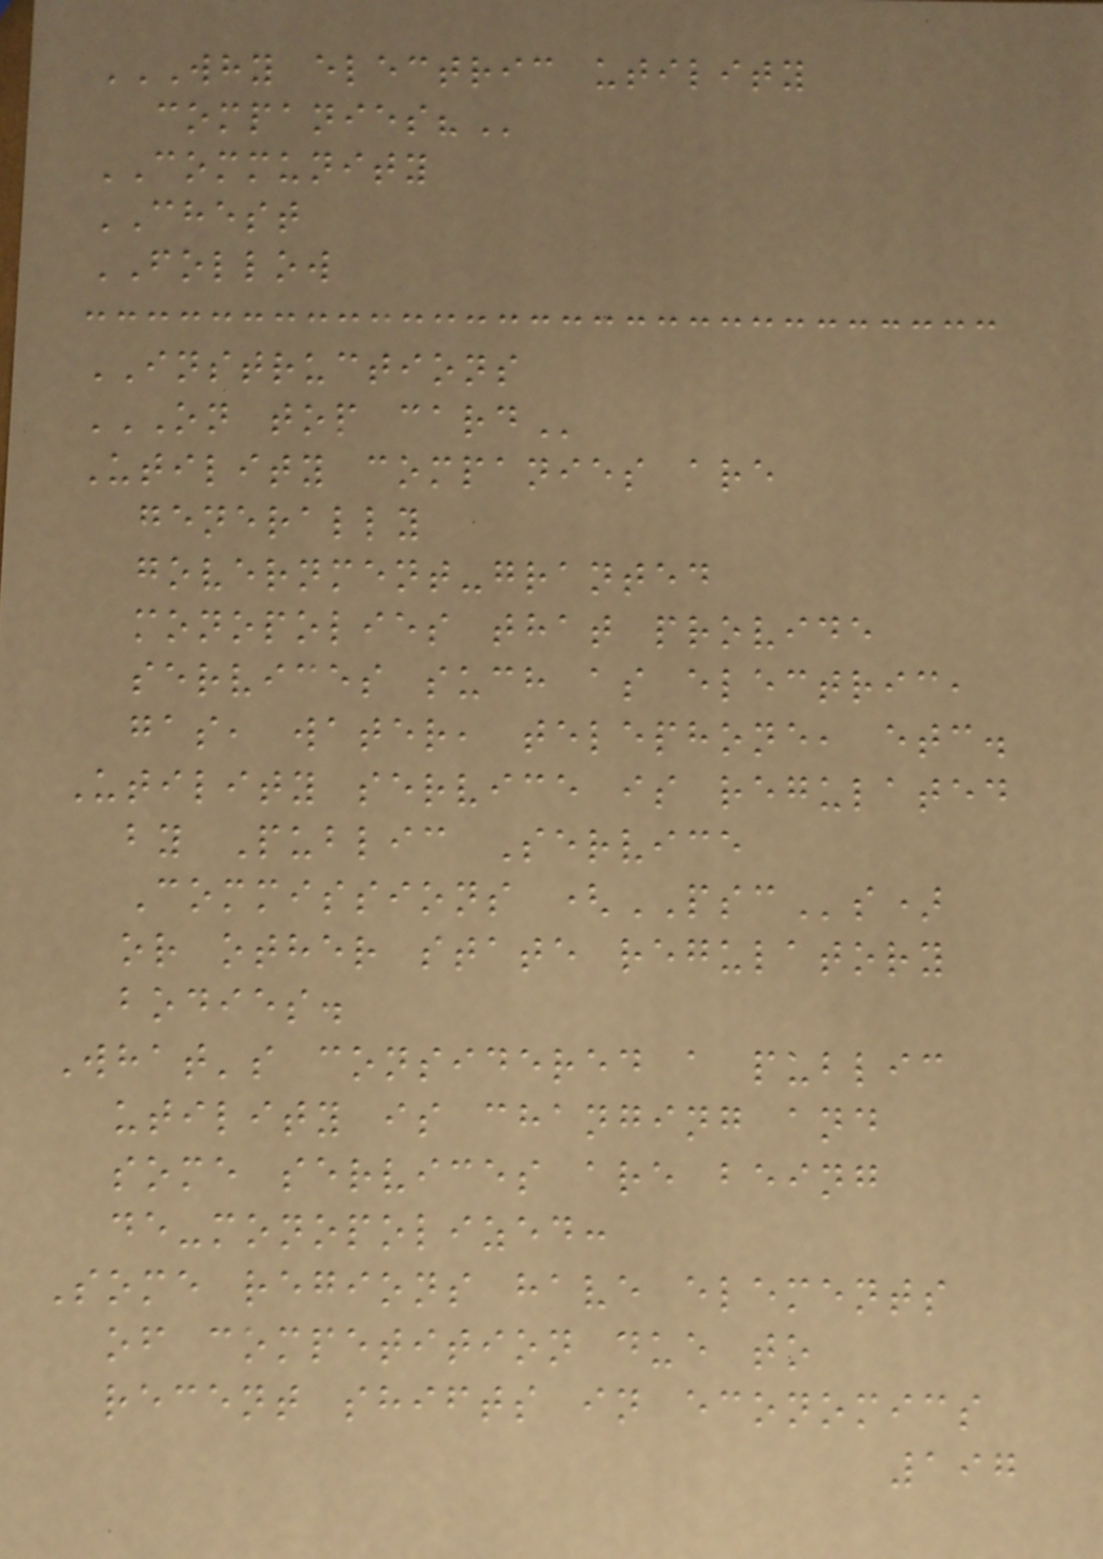WHY ELECTRIC UTILITY
COMPANIES?
COMMUNITY
CHEST
FOLLOW
INSTRUCTIONS
ON TOP CARD
Utility companies are
generally
government-granted
monopolies that provide
services such as electric,
gas, water, telephone, etc.
Utility service is regulated
by Public Service
Commissions (PSCs)
or other state regulatory
bodies.
What's considered a public
utility is changing and
some services are being
de-monopolized:
Some regions have elements
of competition due to
recent shifts in economics
197
